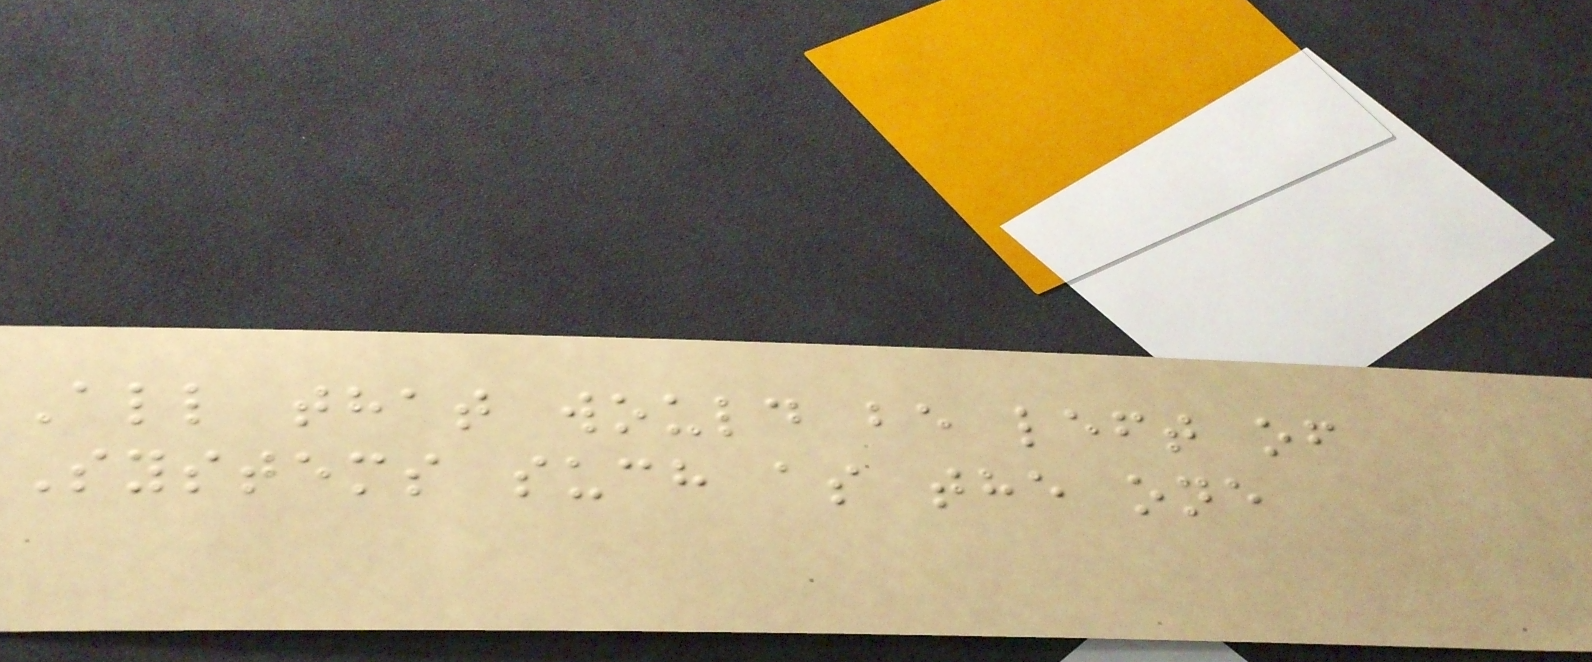All that would be left of
Systems such as the one
